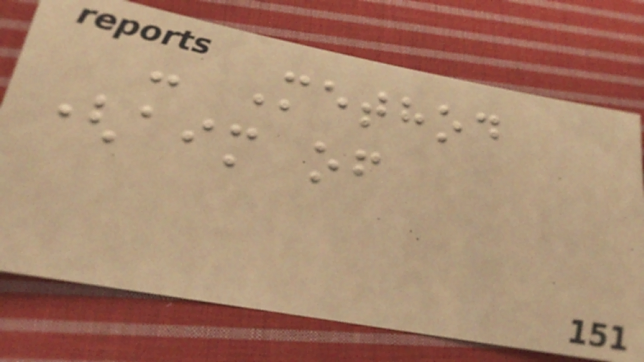- Method
(aim of
